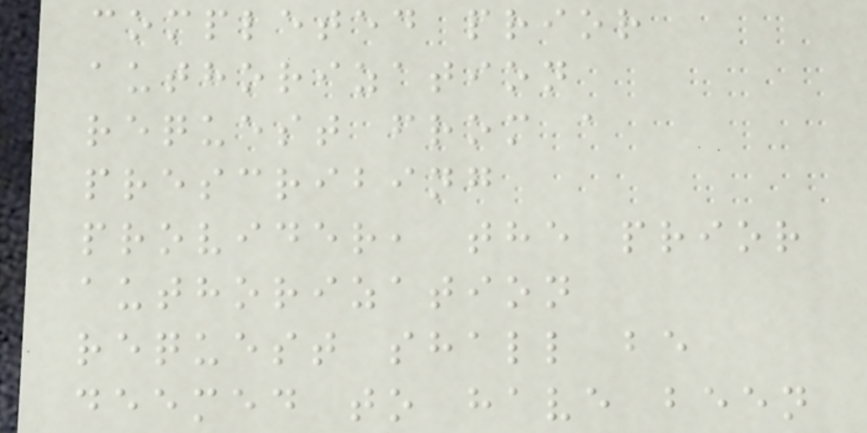completed prior
authorization
request from a
prescribing
provider, the prior
authorization
request shall be
deemed to have been
